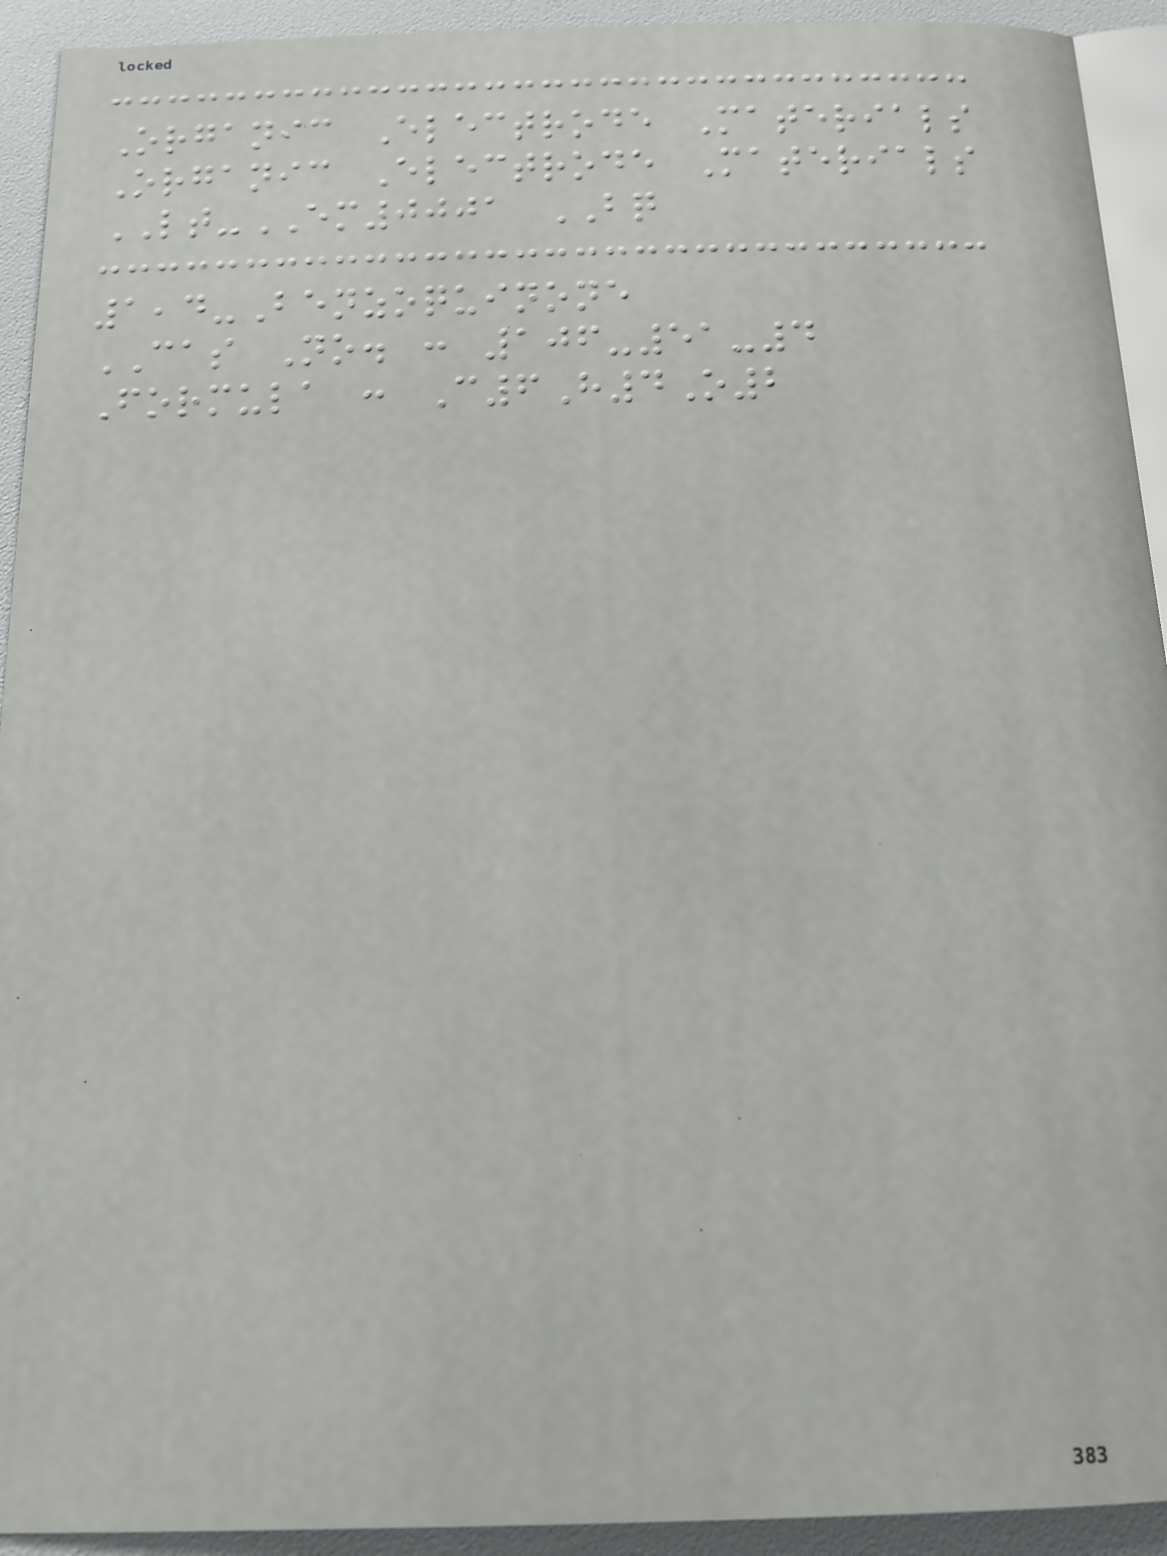Organic Electrode Materials
Organic Electrode Materials
LT-EM0001 BQ
1,4-Benzoquinone
CAS No. : 106-51-4
Formula : C6H4O2
